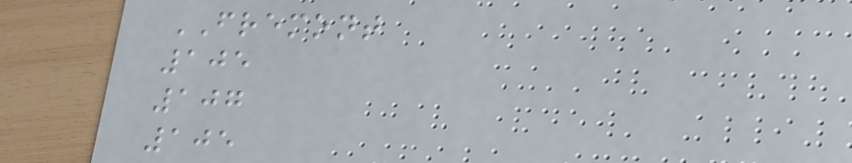FREMONT
105
107
105
